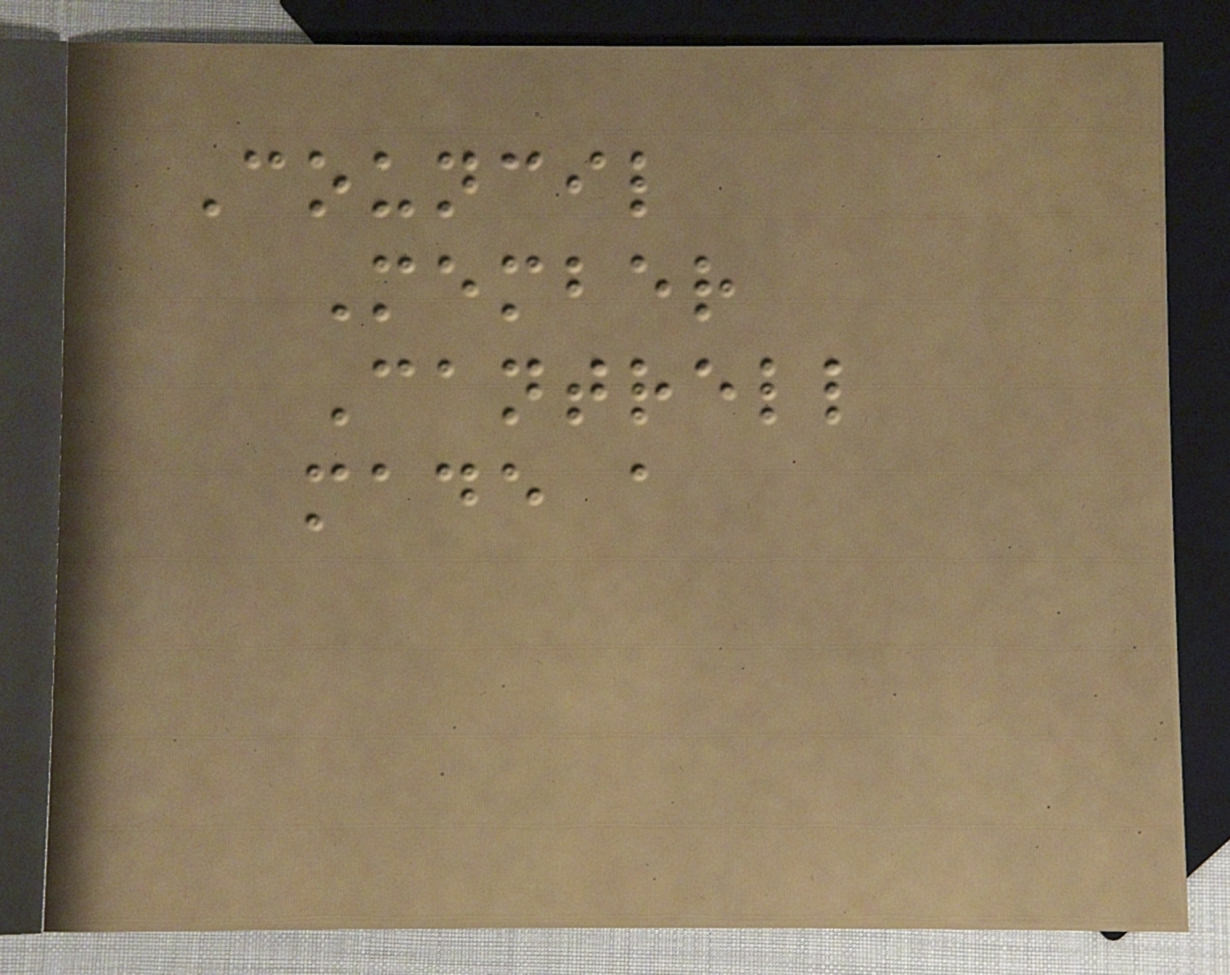Council
Member
Cantrell
made a
